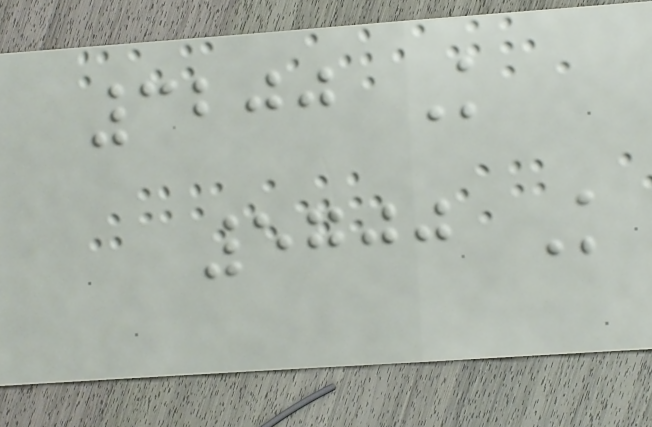3200 K
5700 K
